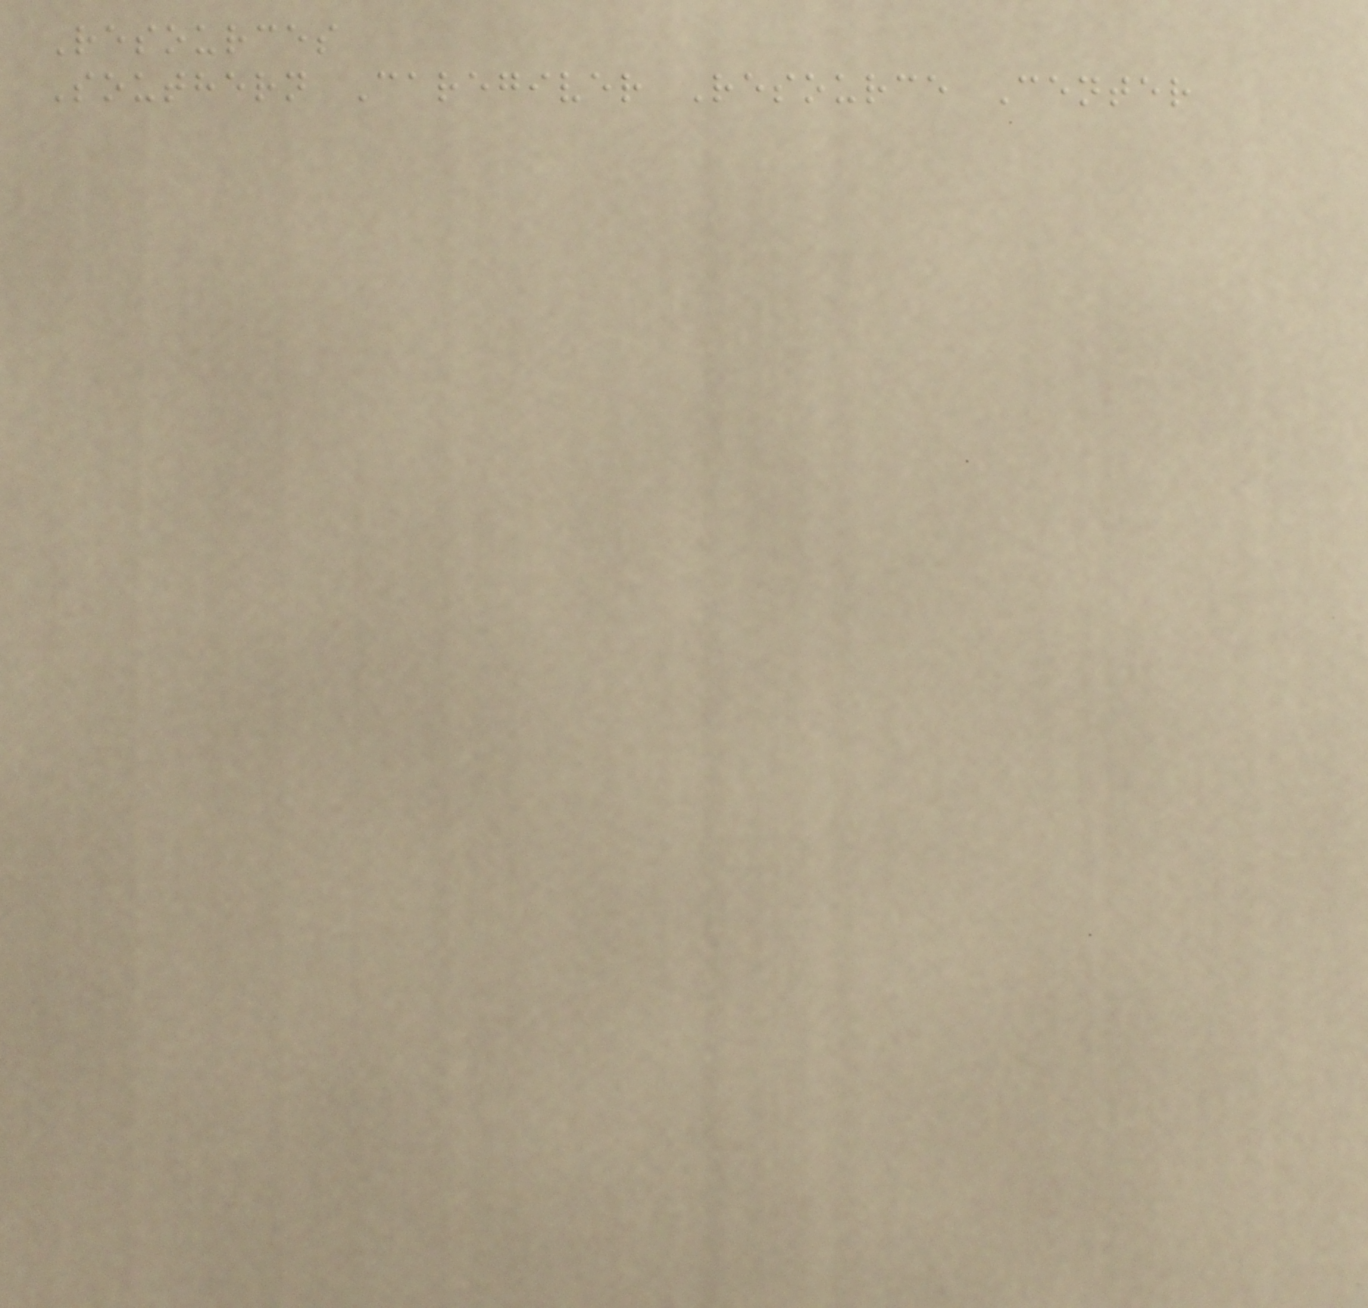Resources
Southern Caregiver Resource Center
